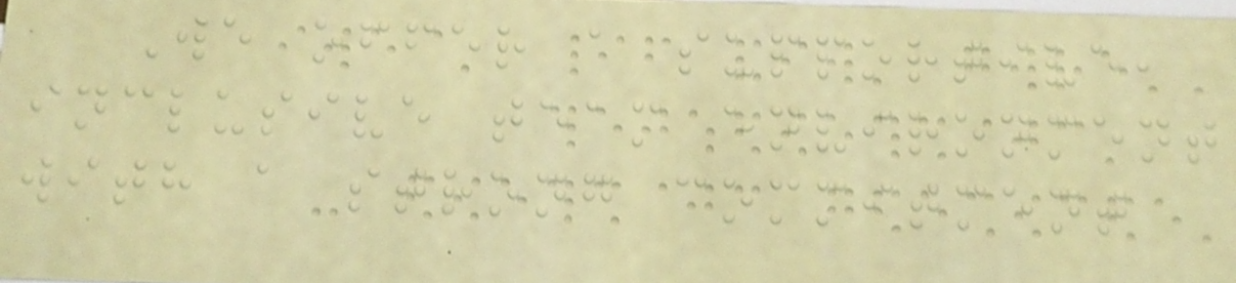We offer a supportive,
inclusive team environment
with a strong commitment
